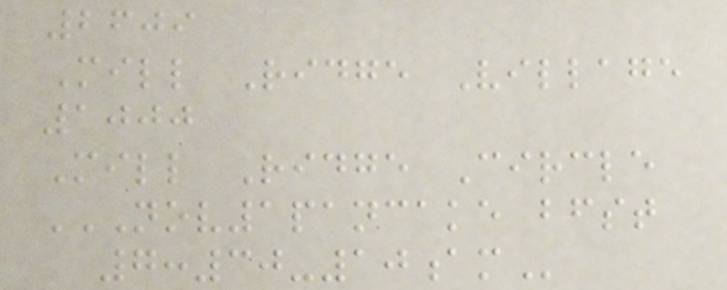2609
Mill Ridge Village
1000
Mill Ridge Circle
NOV1PANCAKE BFST
7:30-10AM
